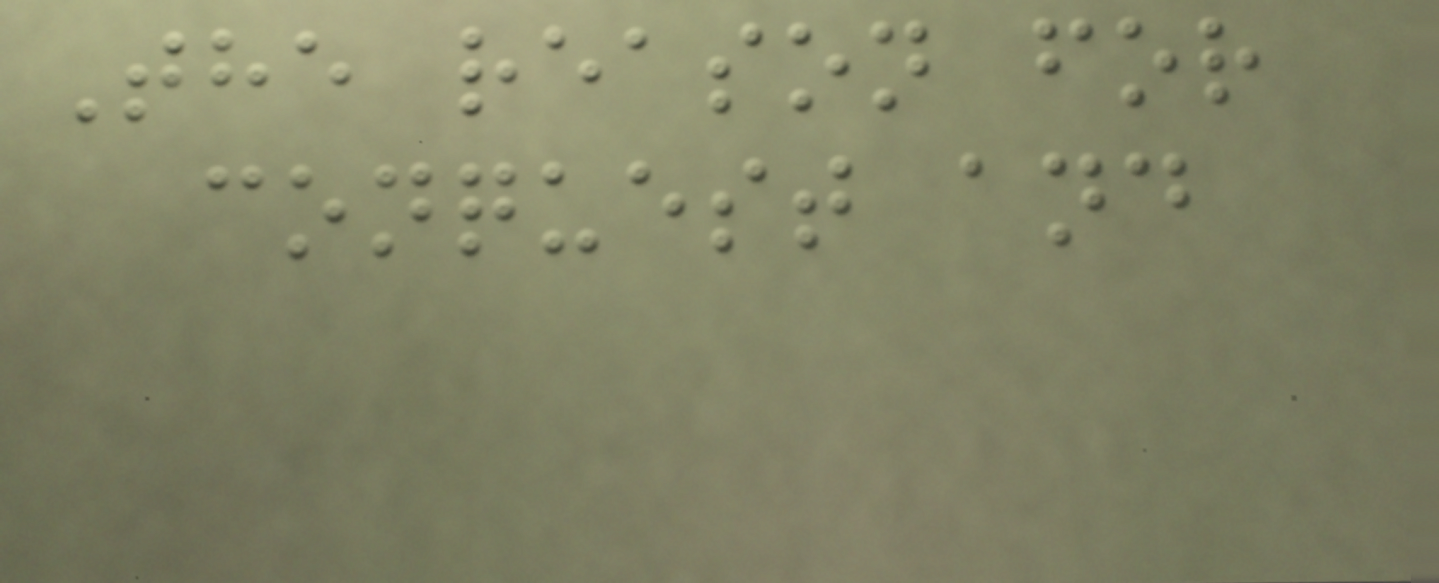The reason for
conquest and
